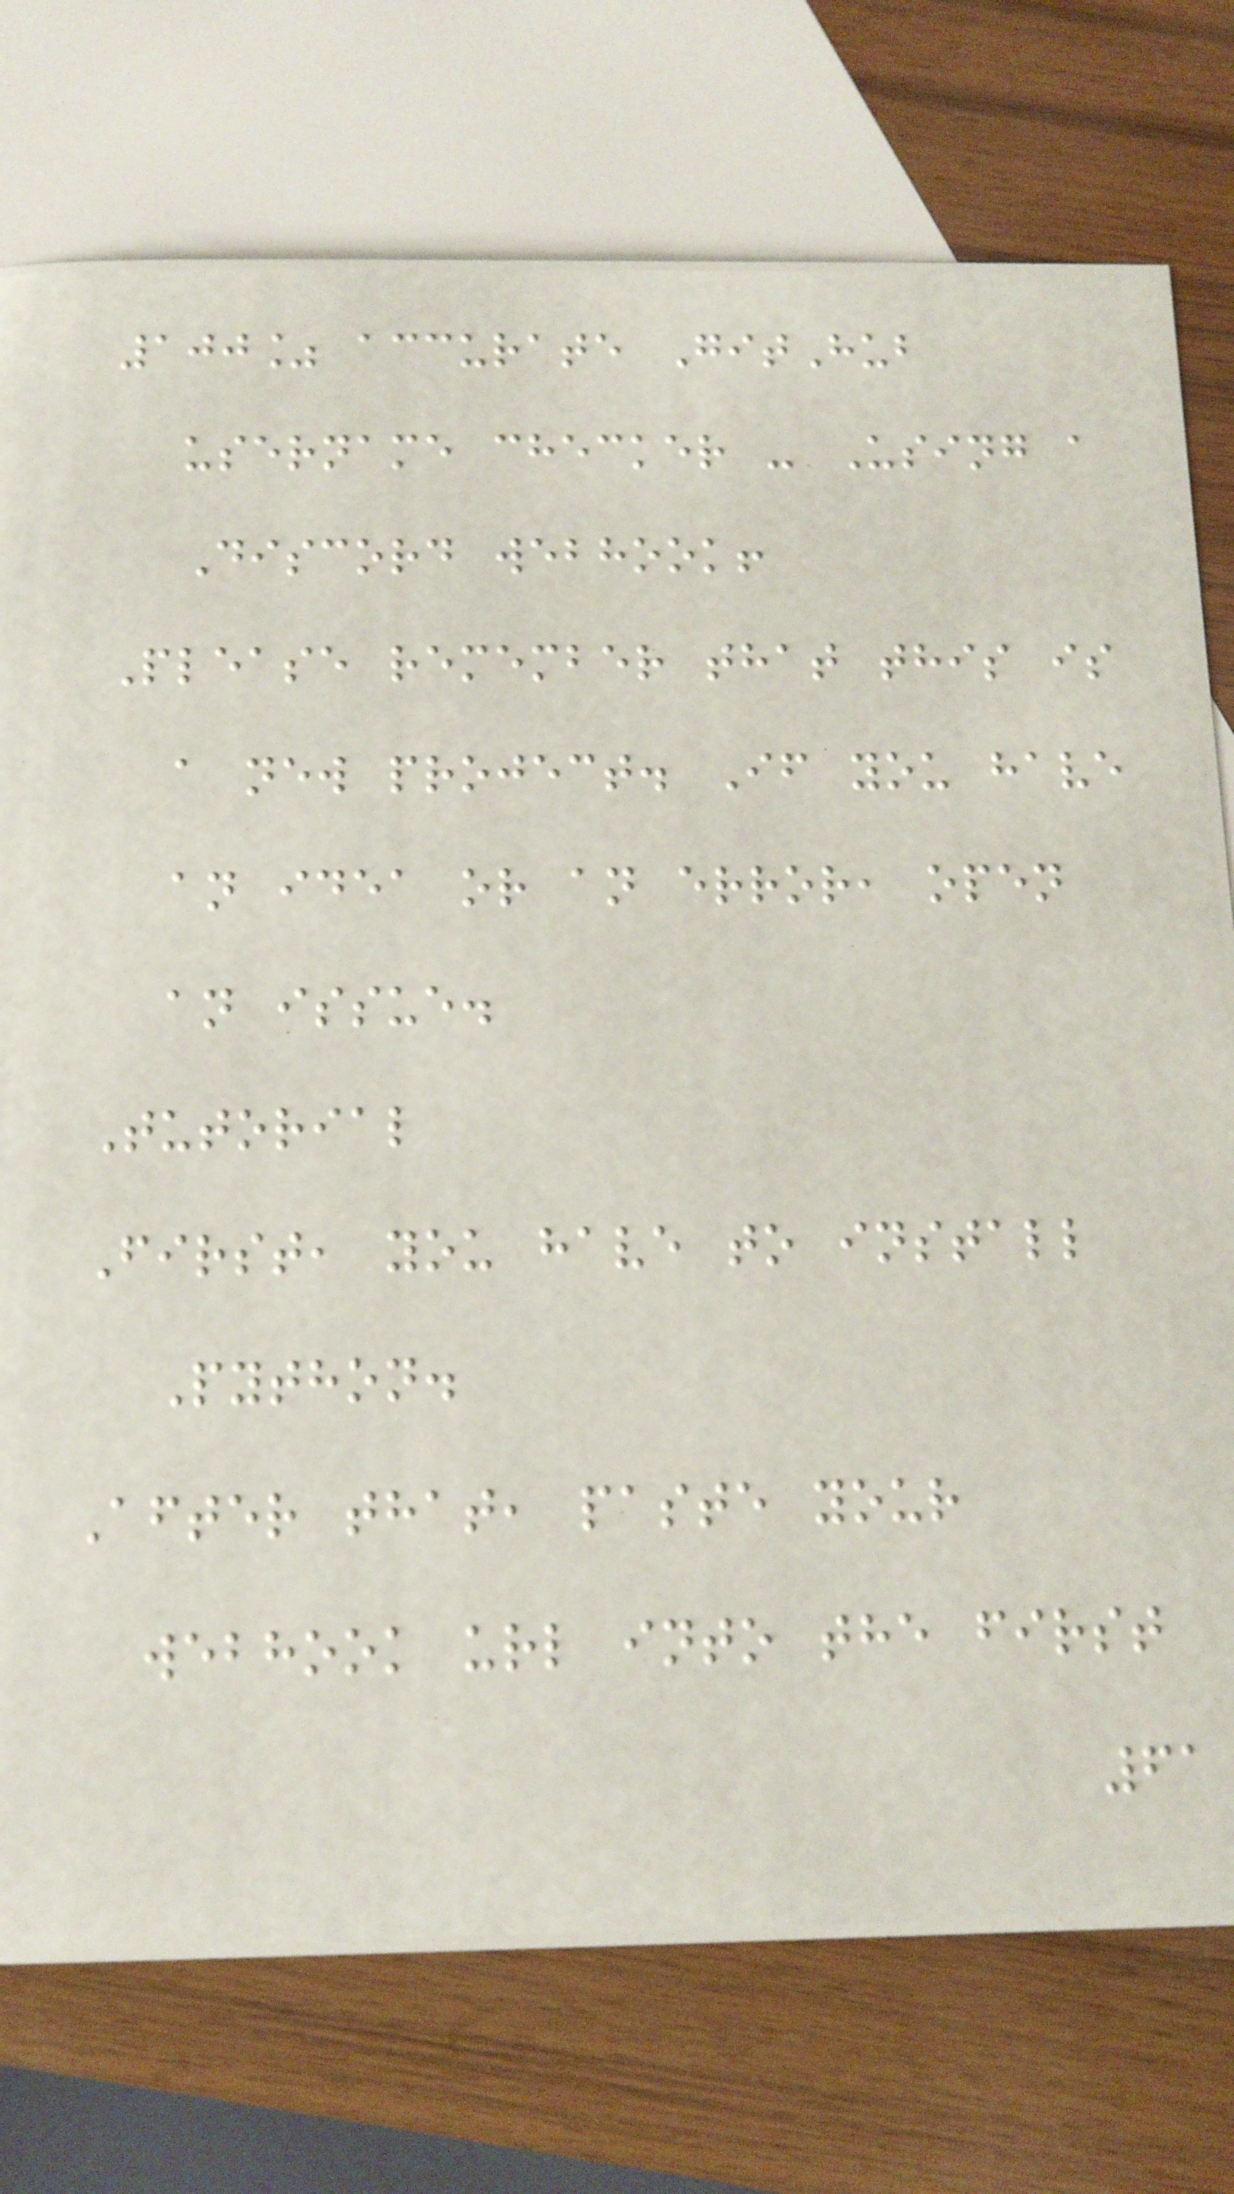100% accurate GitHub
username checker - Using a
Discord webhook!
Please remember that this is
a new project. If you have
an idea or an error, open
an issue.
Tutorial
First, you have to install
Python.
After that, paste your
webhook url into the first
61
